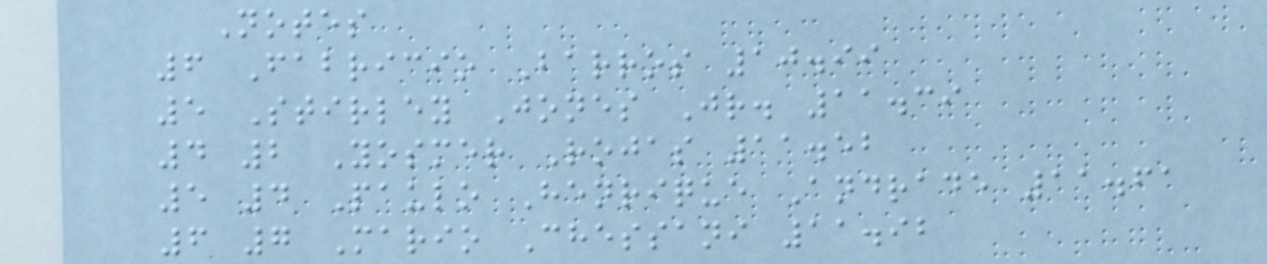Notes
6 Fabricio Barros 10.99
5 Stirley Jones Jr. 11.39
4 2 Yosmer Rojas 11.52
5 4 Paulo Henrique Andrade 11.61
6 7 Mario Chessani 11.92
